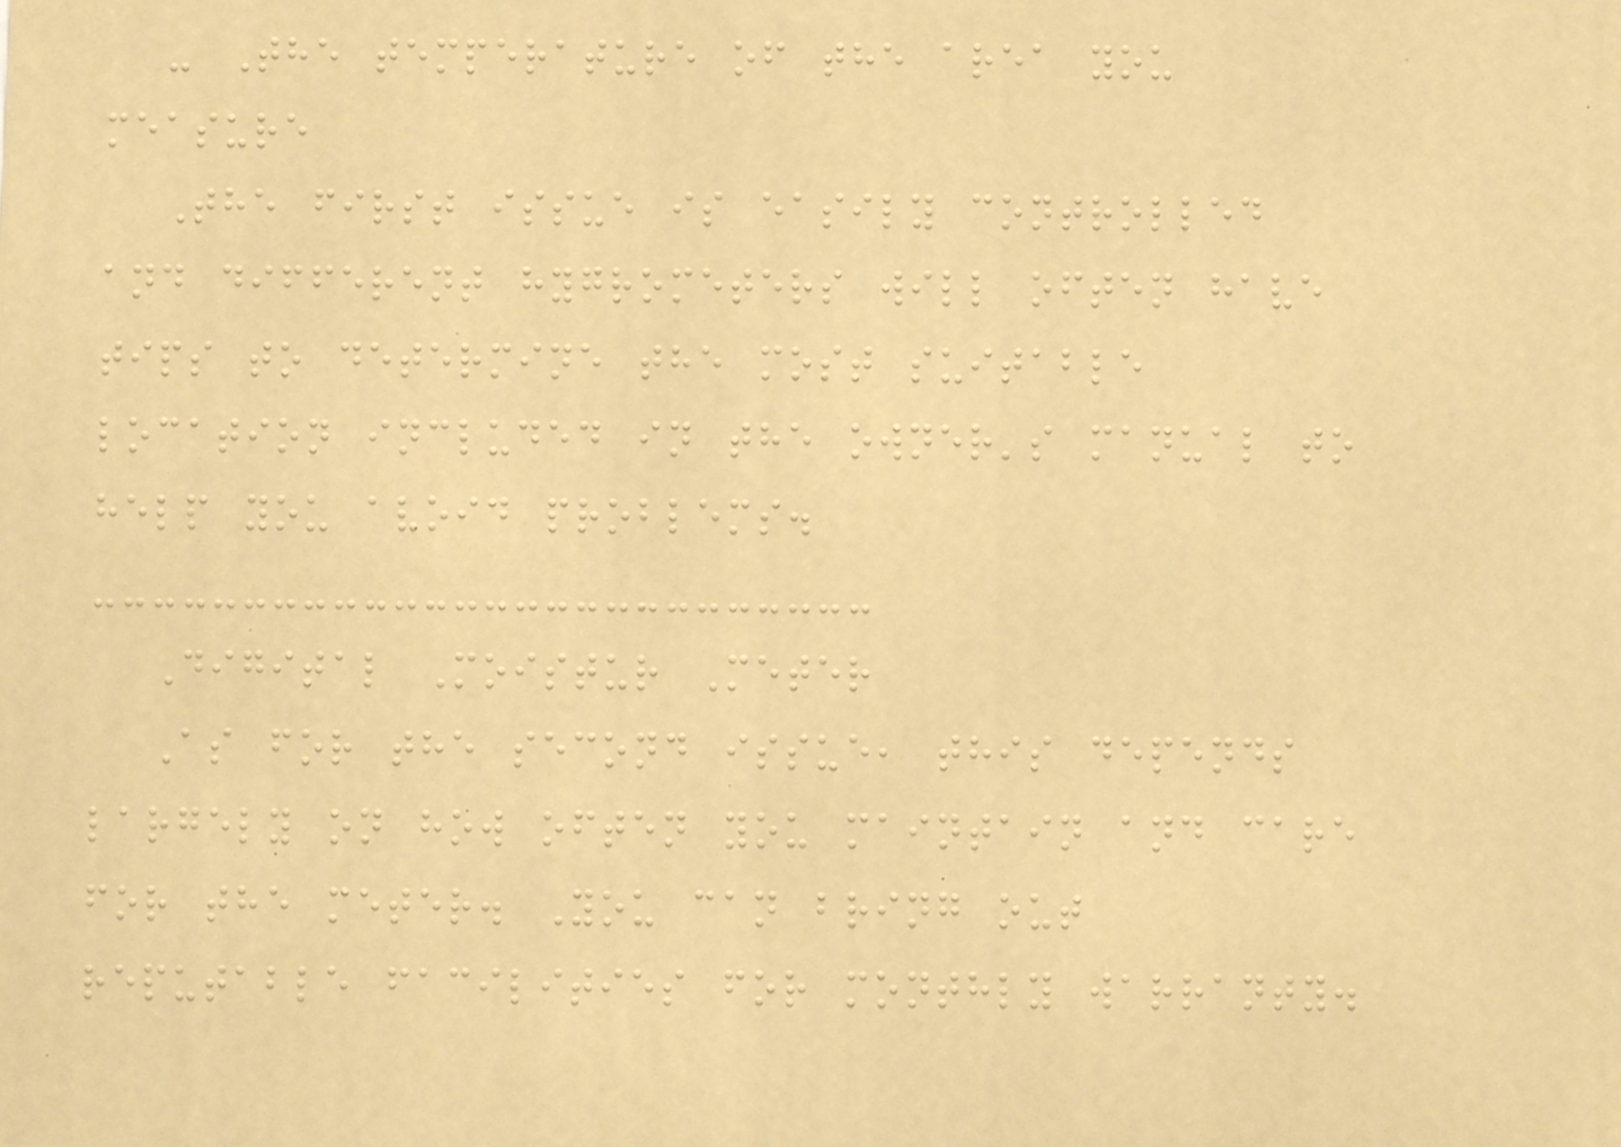- The temperature of the area you
measure
The first issue is easily controlled
and different hygrometers will often have
tips to determine the most suitable
location included in the owner's manual to
help you avoid problems.
Digital Moistur Meter
As for the second issue, this depends
largely on how often you maintain and care
for the meter. You can bring out
reputable facilities for monthly warranty.
